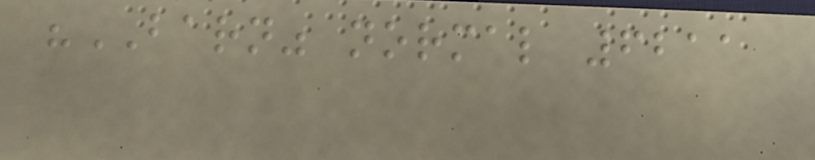"BARN" normal 6211
